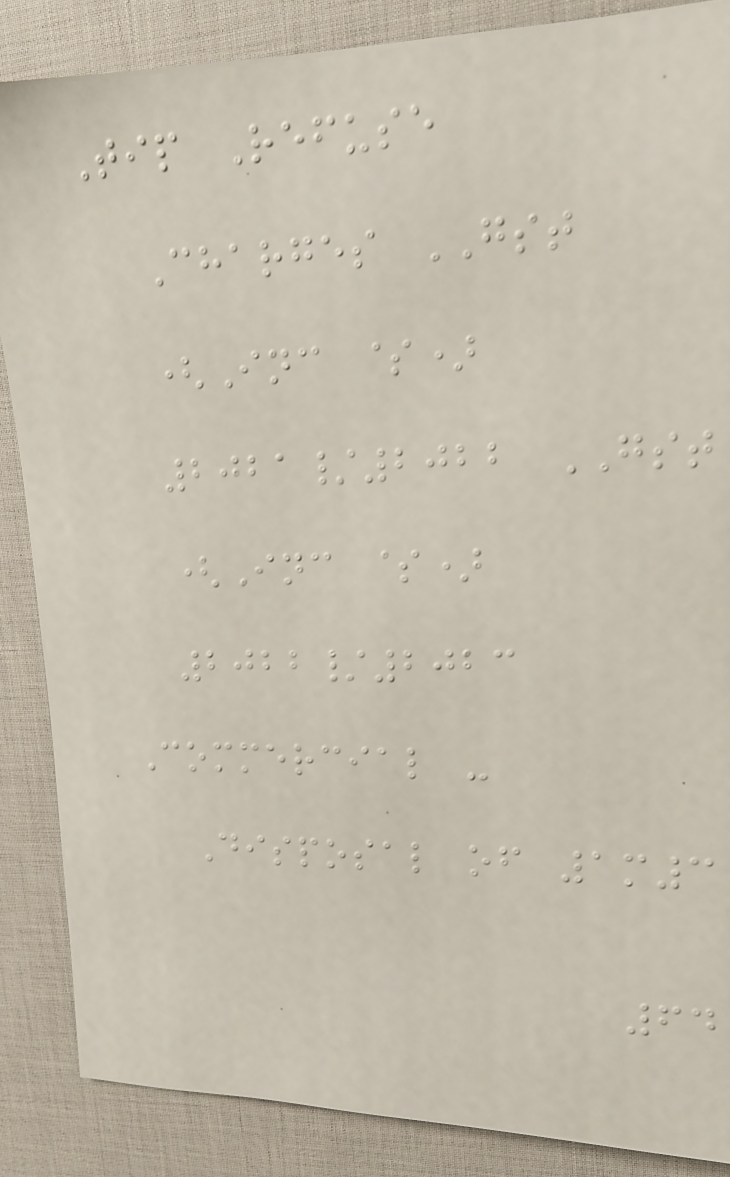Tip Refuse
Charges GST
(Inc $)
2021/2022 GST
(Inc $)
2022/2023
Commercial -
Disposal of 1m3
64
